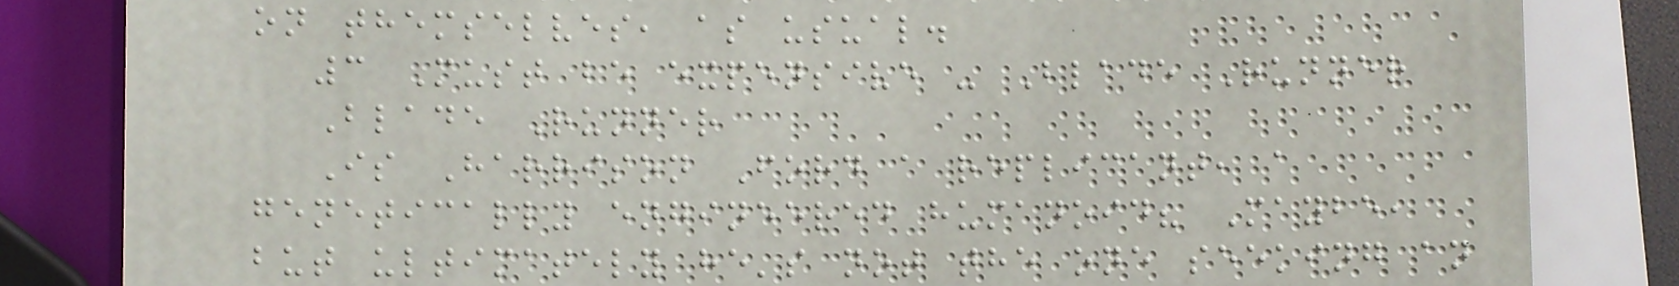on themselves, as usual.
3 Must be expensive - Blade Runner
Blade Runner
Is Harrison Ford a replicant, a
genetically engineered humanoid? Maybe,
but ultimately he's not the one seeking an
